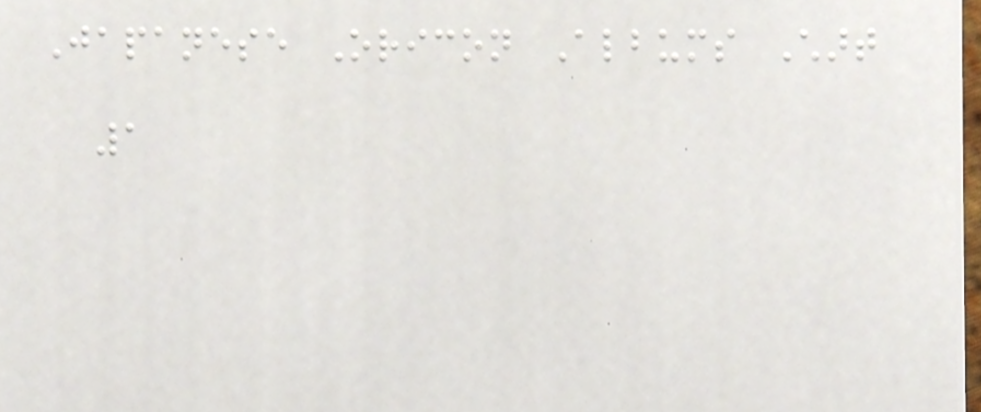Japanese Oricon Albums Chart
1
